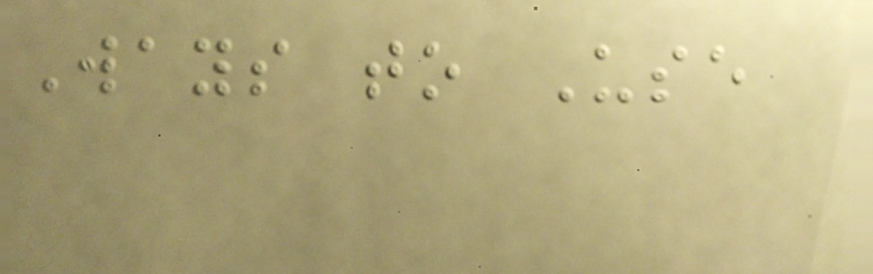Ways to Use
